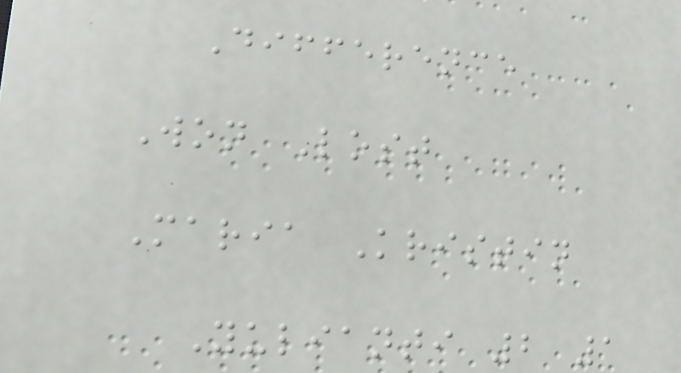Difference
Won Lost
Maria Kristin
Yulianti 2 1
